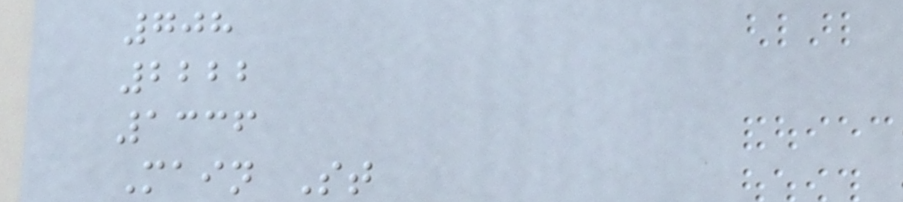708
2222
1336
Main St
